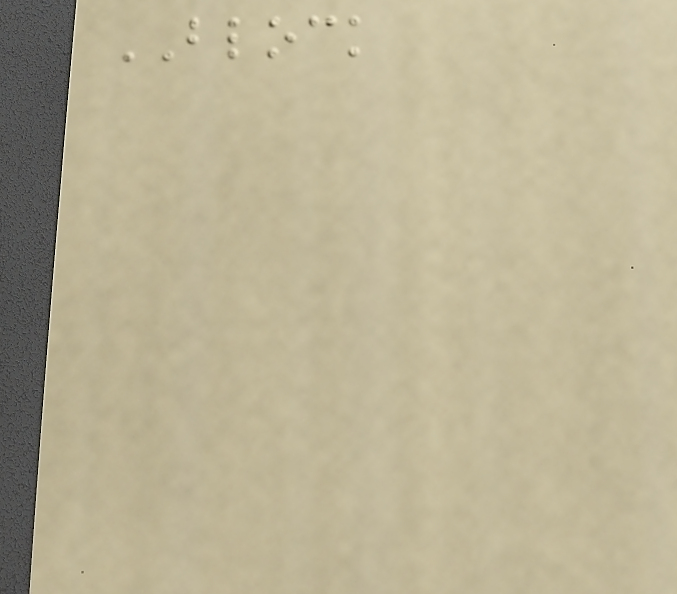BLOCK
